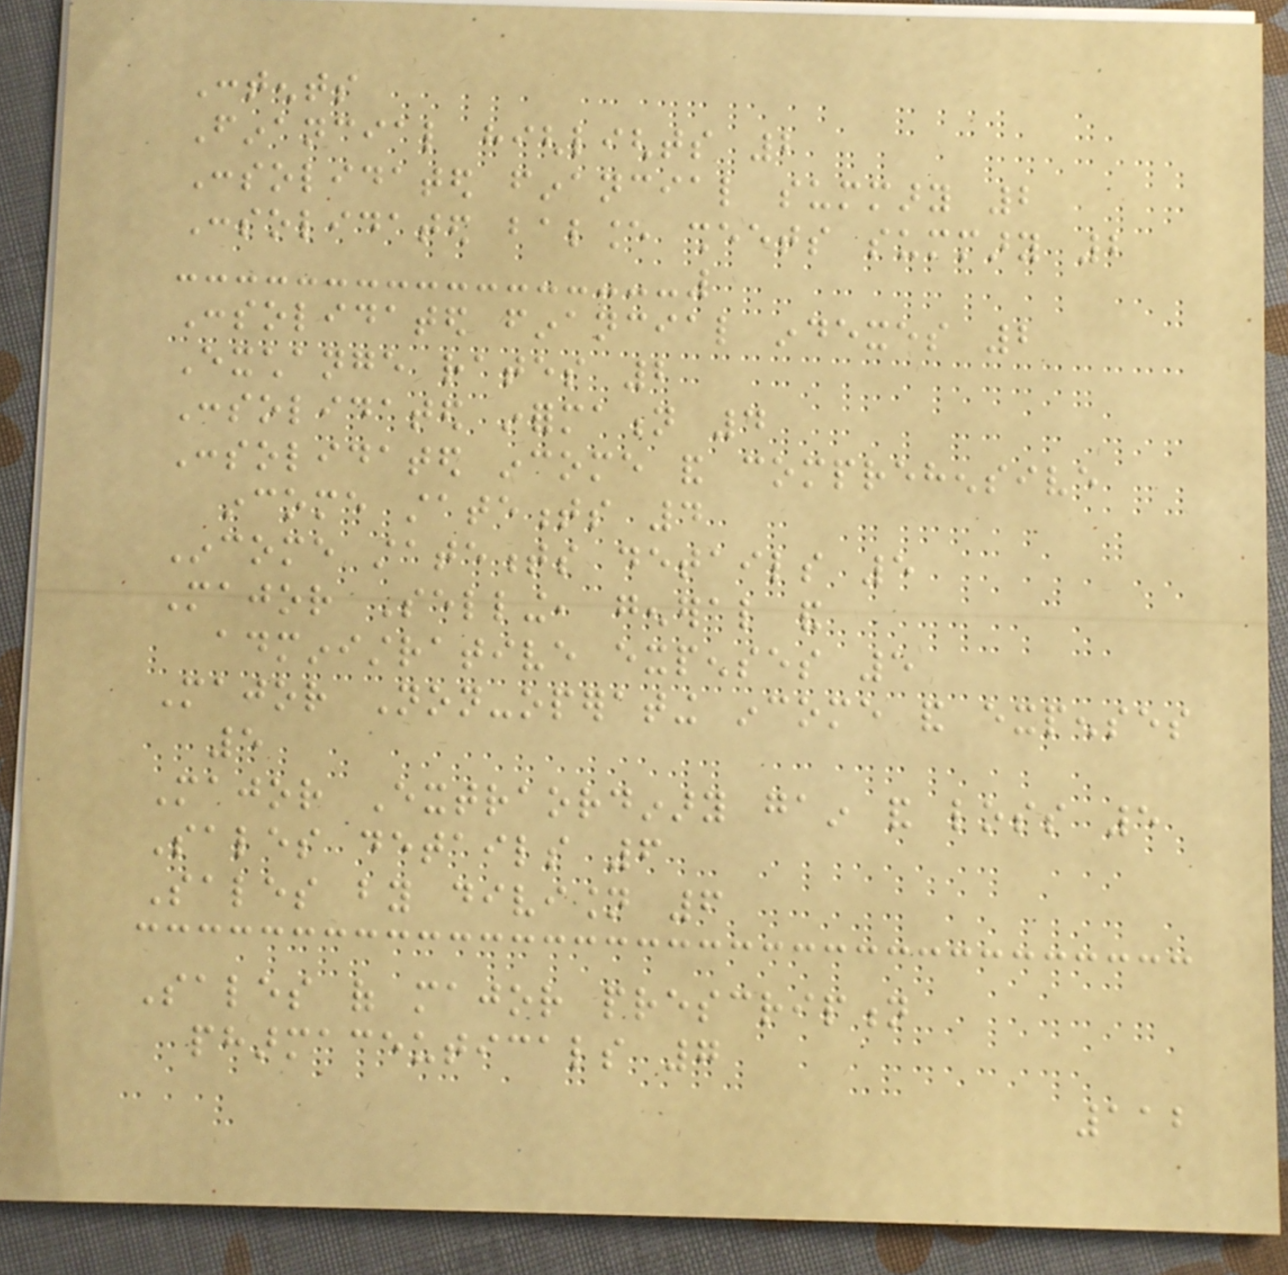Contents
Financial highlights 2
Consolidated financial summary 2
Consolidated balance sheets summary 2
Consolidated financial indexes 2
Exchange rates 2
Consolidated information 4
Consolidated income and comprehensive
income statements 4
Income statements details 5
Major Selling, general and
administrative expenses 5
Major Non-operating income and expenses
5
Major Extraordinary gain and loss 5
Sales details 6
Sales by division 6
Sales of major prescription
pharmaceuticals 7
112
